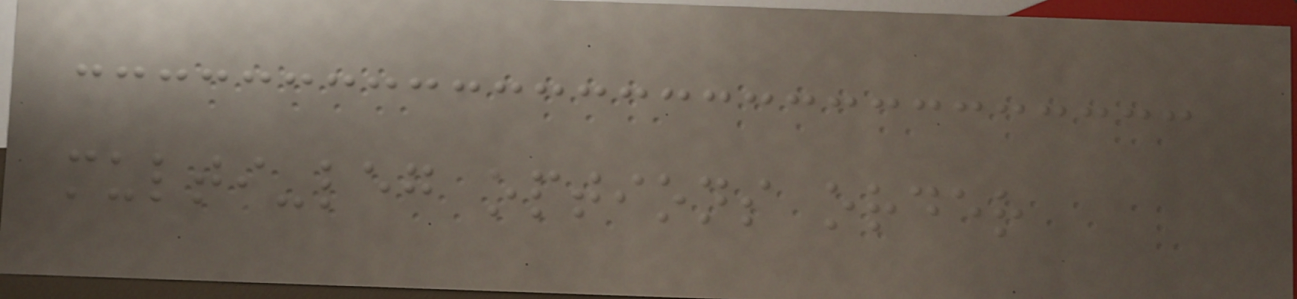multi-leg options order
